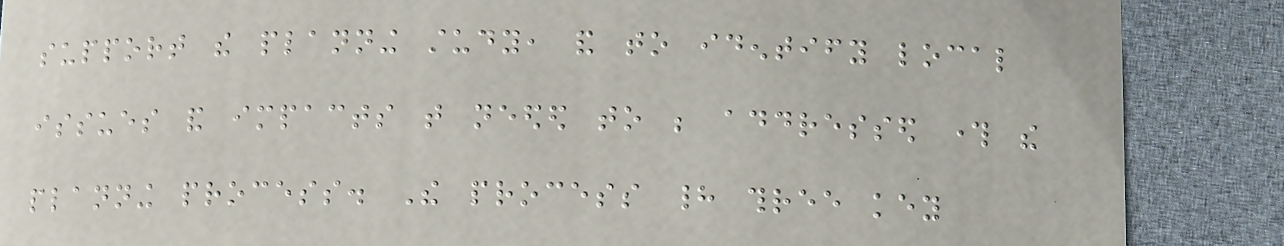support the planning study, and to identify local
issues and impacts that needed to be addressed through the
planning process. The process had three key
